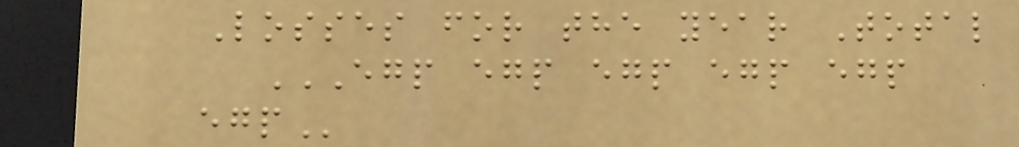Losses for the year Total
EGP EGP EGP EGP EGP
EGP
